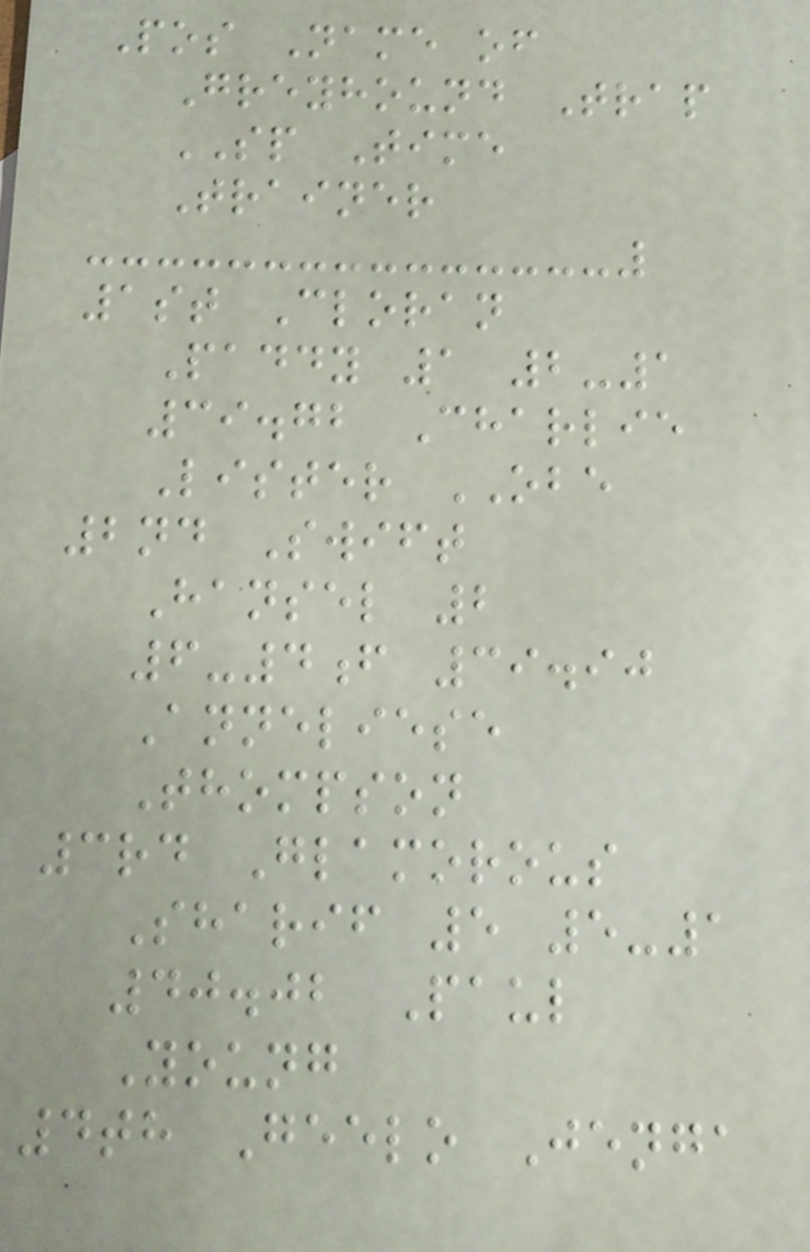Pos Name of
Greyhound Trap
SP Time
Trainer
1st Cloran
Paddy 1 2-1
39.72 Charlie
Lister OBE
2nd Swift
Hansel 2
6-4f 39.90
Anneliese
Thompson
3rd Glamorous
Sharif 5 5-1
40.02 Paul
Young
4th Geelo Jenga
